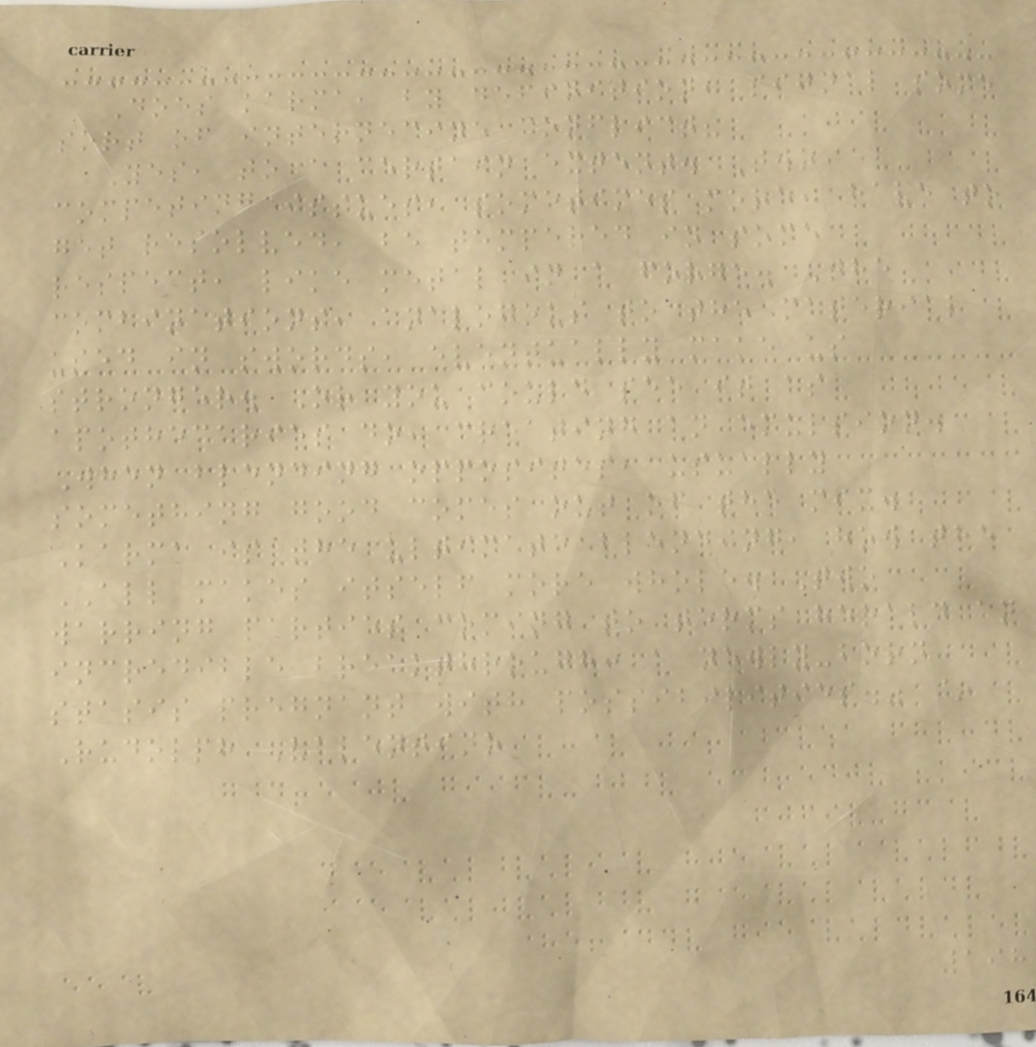Does karma, by definition, signal some
sort of internecine conflict?
Yes, to a certain extent. Two
competing issues, sometimes more, have to
get resolved, be tempered in some
respect, like metal in a forge. The
combinations, analogous to the material
used in swords, eventually make us
stronger. Or you could see it as
apothecaries do, creating an emulsion.
When blending opposites, usually
something good comes out of the mix.
Karma is the ultimate blending, how the
ALL makes itself more whole. Two
warring parties coming to terms herald an
incredible breakthrough: a newly-born
stasis pregnant with possibilities." ~
Rudolph Valentino
198
